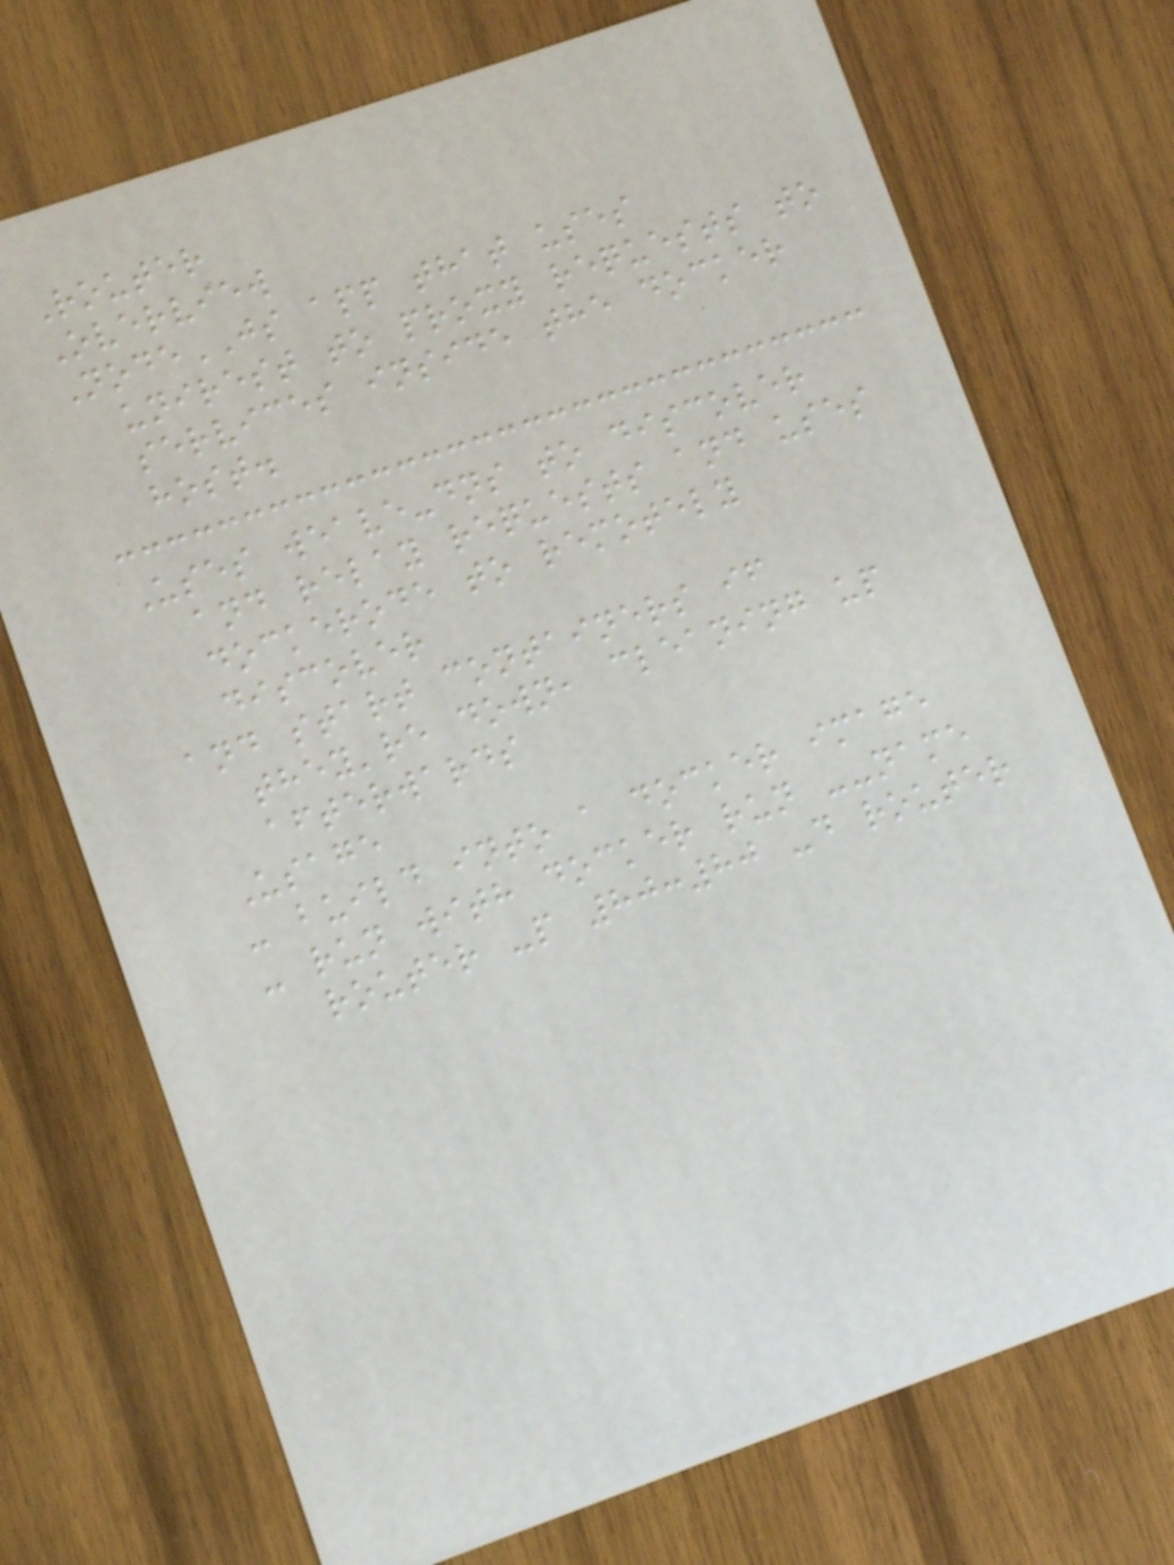Router
Overview
NodeJS app that uses
unirest to proxy requests to
services inside the docker
host.
Uses weave-dns to discover
and relay requests and uses
dockerode to remotely
discover
and start containers if
they're down, cleaning up
afterwards
Usage
- build into a docker image
- run with docker run --name
router -p 80:80 -d router
